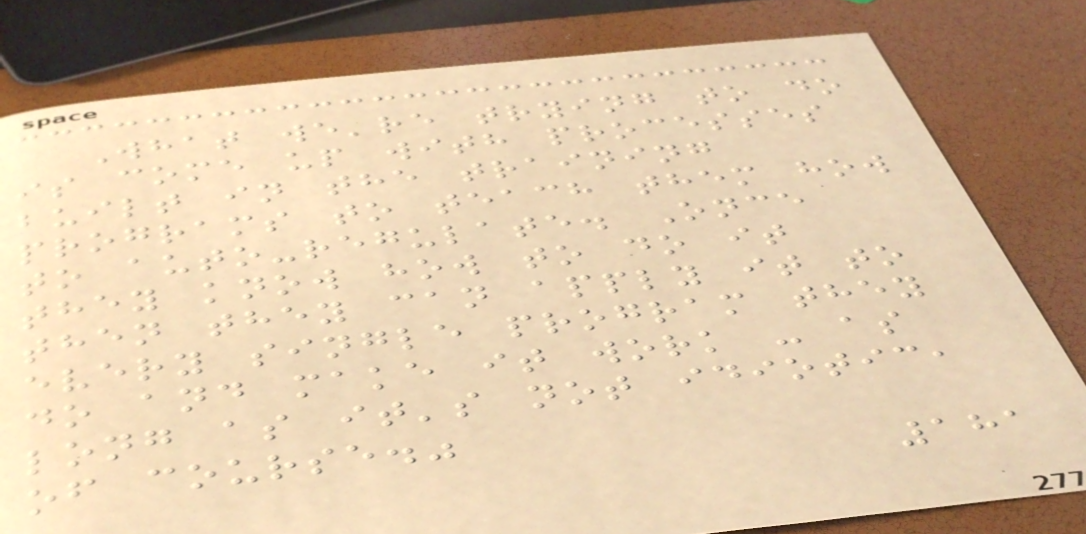What we're trying to do
is come up with processes
built in the training
programs to teach them how
to auto-regulate. Once
they know how to do it
then they can apply it to
every single program they
do and make it work - as
long as it's not idiotic,
of course."
181
